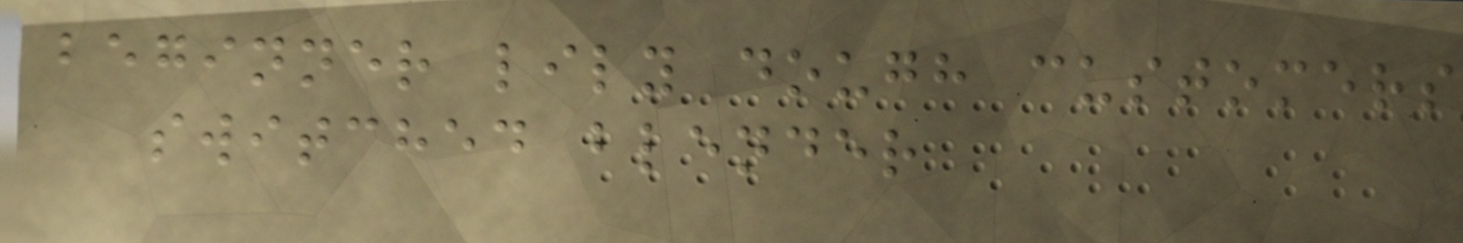beginner lily dough customers
switched blender
